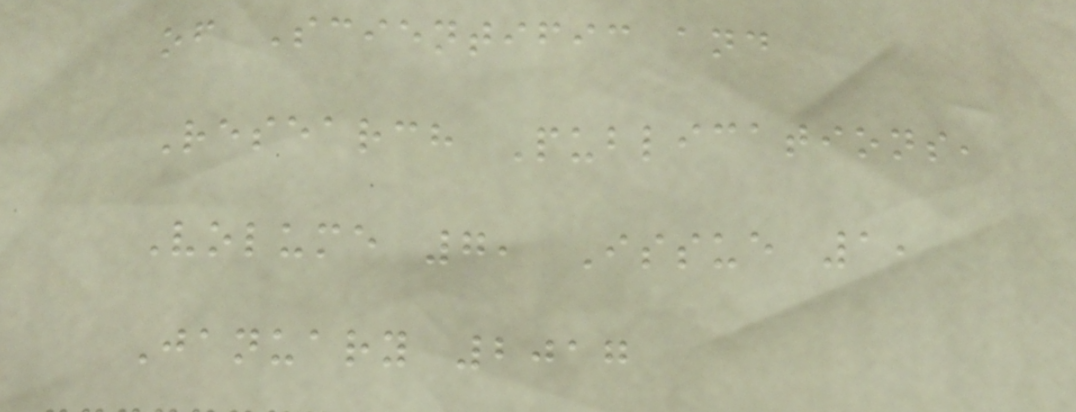of Scientific and
Research Publications,
Volume 7, Issue 1,
January 2017
